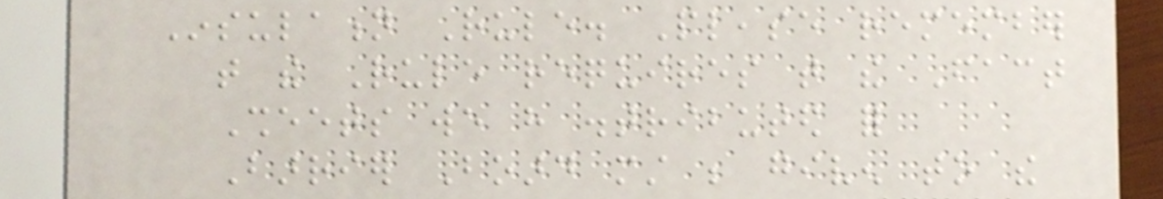Insulation Rule. Please remember
that the Rule requires that the Fact
Sheets we have distributed for
Barrier Board must be given to the
